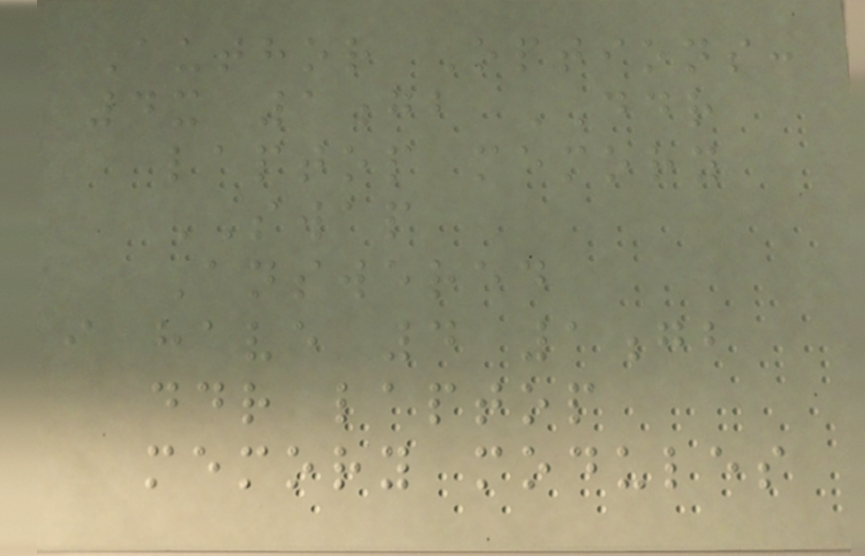Author Options:
4x 1gb DDR
laptop memory
SWAP
Answered
i have 4 1gb
ddr laptop
memory modules
